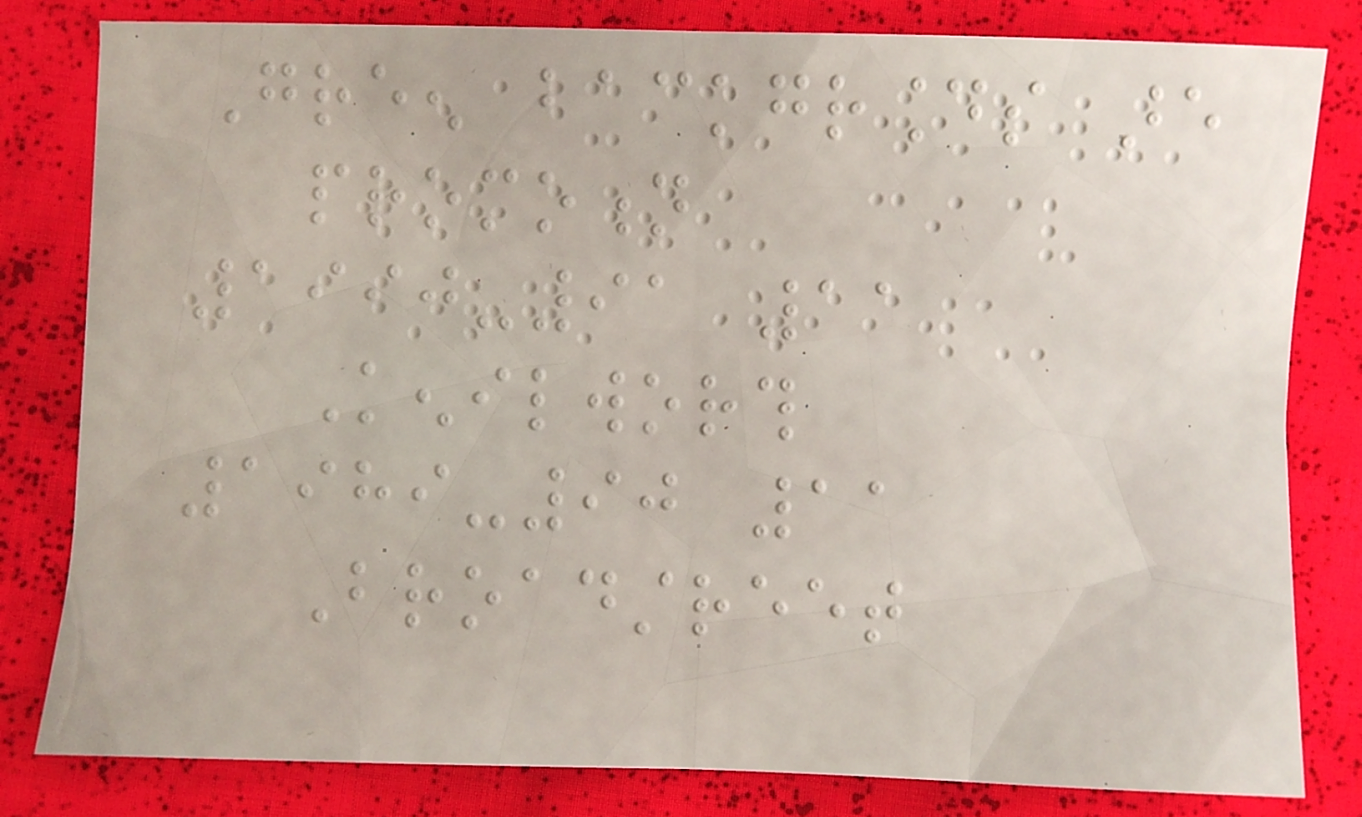Green backgrounds are
promotion
1990-91 11
Kenilworth
1989-90 11
Broadstreet
